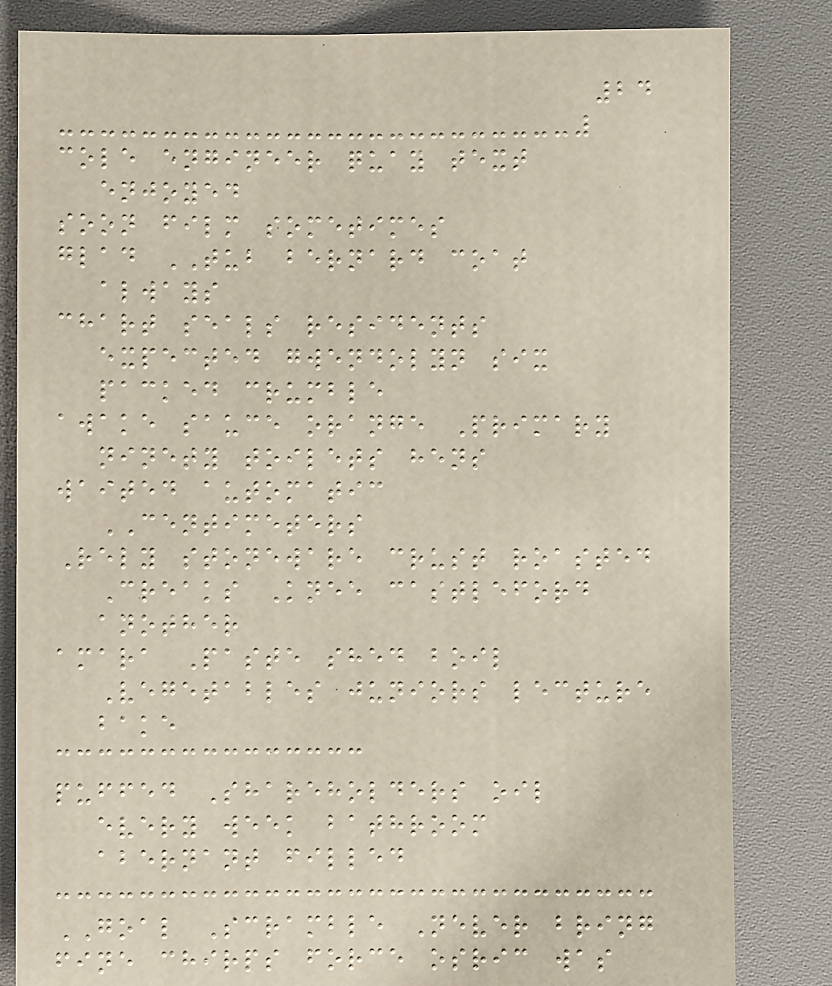24
cole engineer quay text
enjoyed
soon film sometimes
glad TUB bernard coat
always
chart seals residents
expected gwendolyn six
packed crumble
awake sauce orange Primary
ninety toilets hens
waited automatic
CENTIMETERS
Rely stoneware crust roasted
Creaks Knee castleford
another
amara Paste shed boil
Vegetables juniors lecture
bake
puffed Shareholders oil
every week bathroom
abernant filled
GOAL Scramble Never bring
fine chirps force osric was
